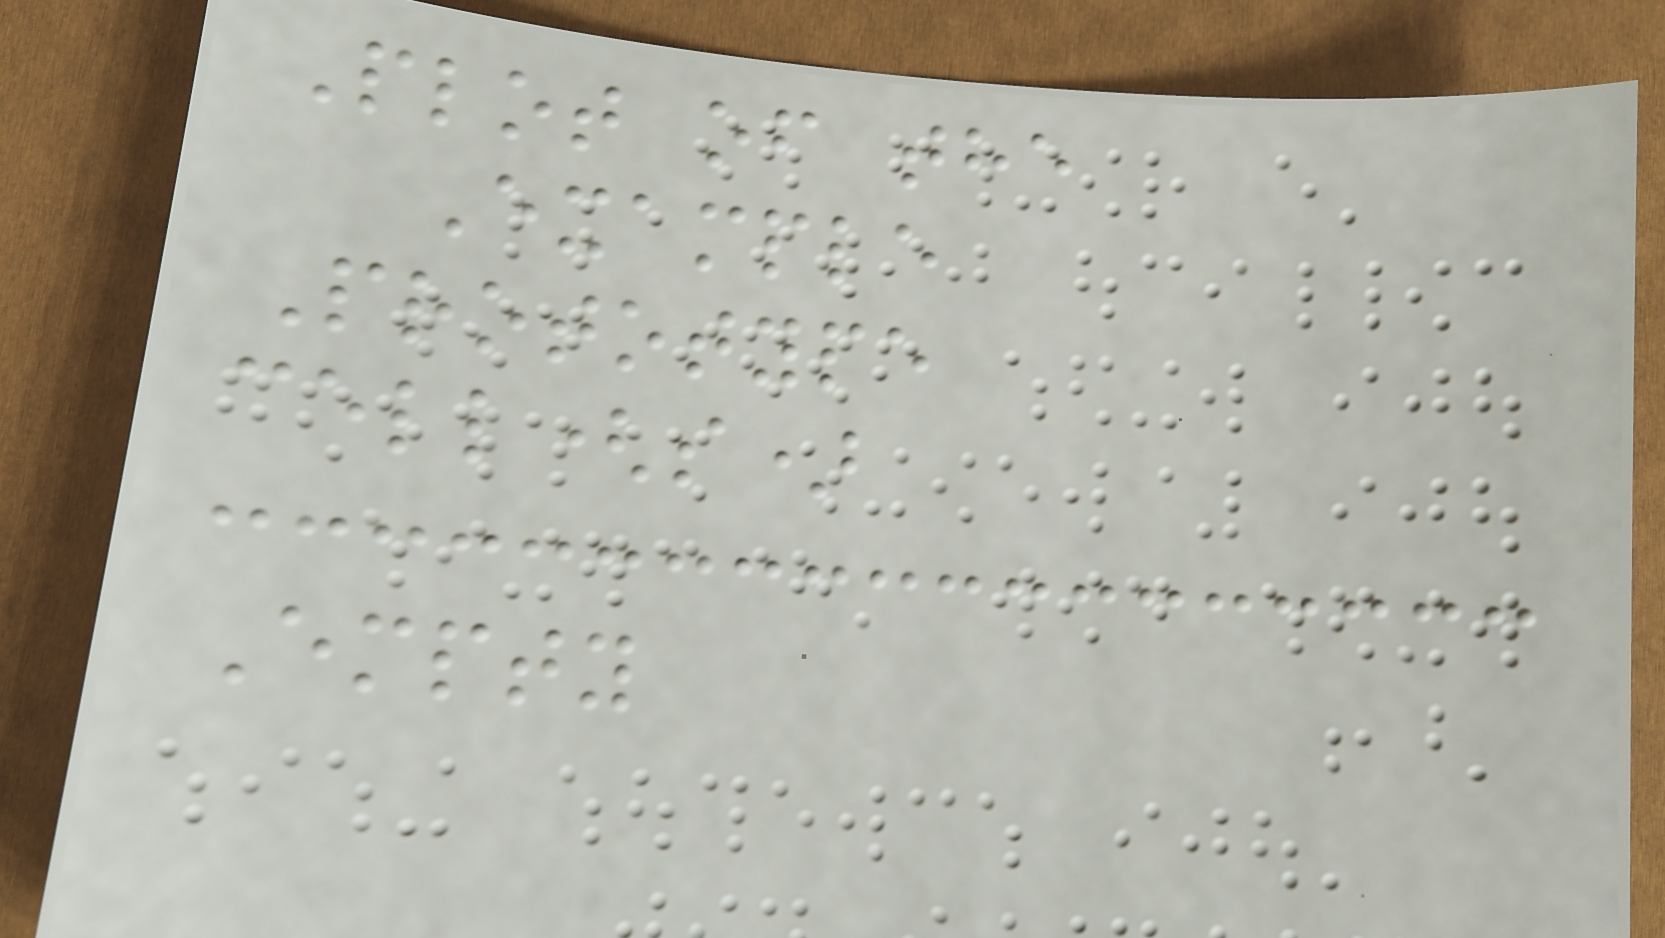Plot of the
Example
Prototype
cell(s)
Empty
